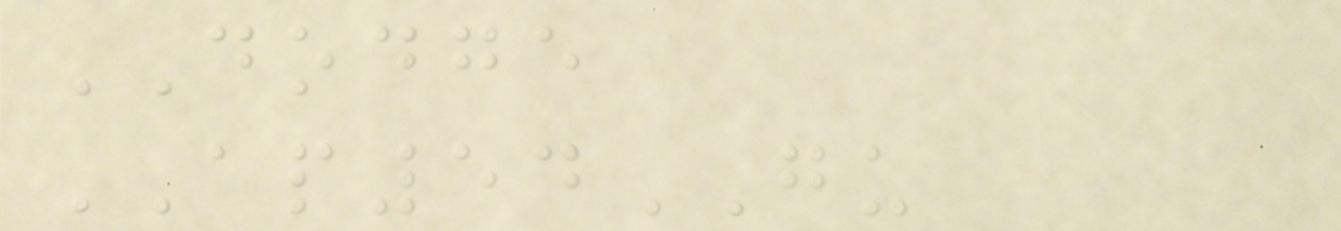DODGE
AP54GU
